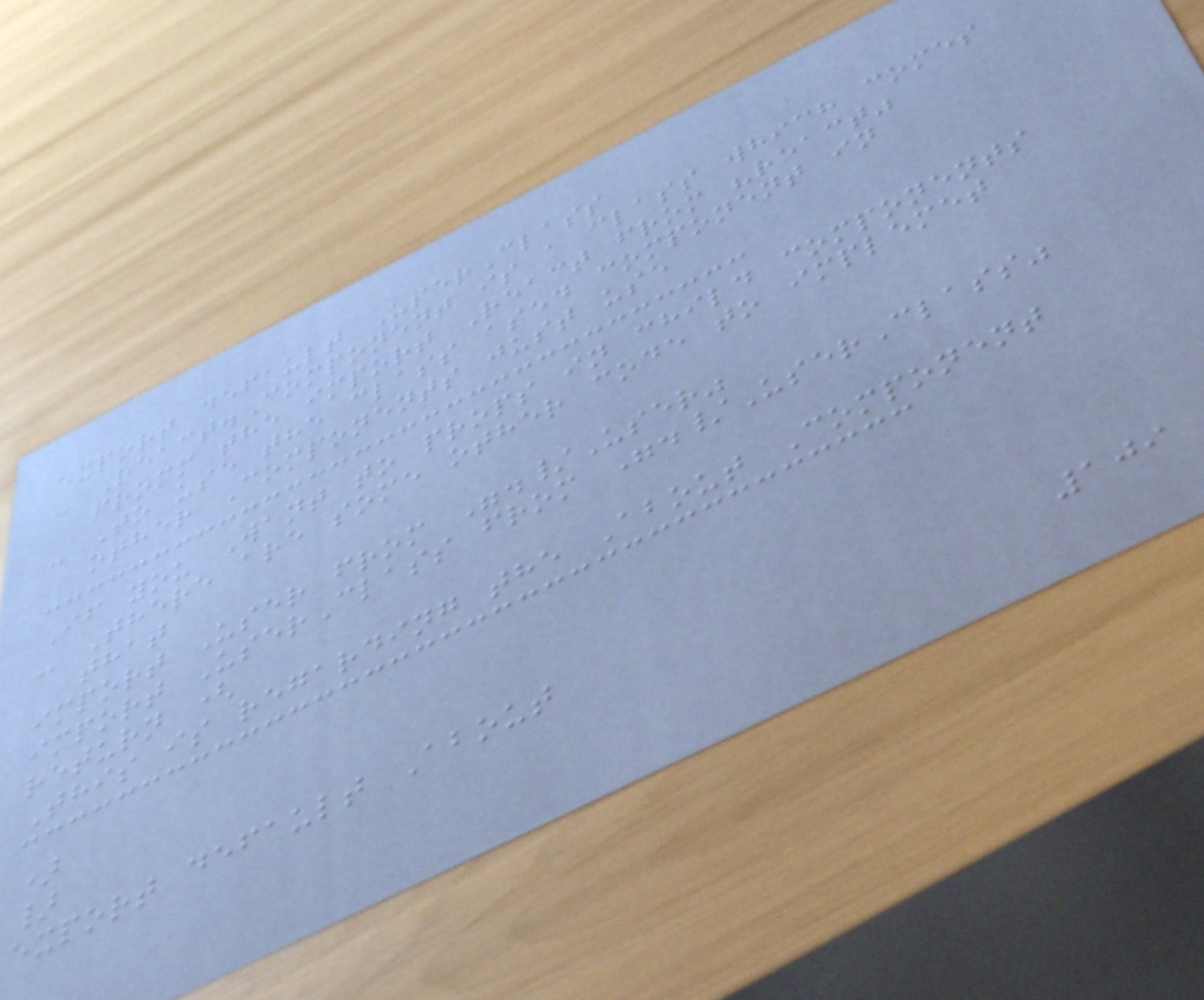export default UserClass
- React.Component is a class which comes
fromm the import React from "react"
- To use the class ased component in
other Components just use
If you Want to props in child components
- There are some other code to implemet
that
import User from "./User"
import UserClass from "./UserClass"
return (
This is regarding the About Component
)
}
export default About
109
